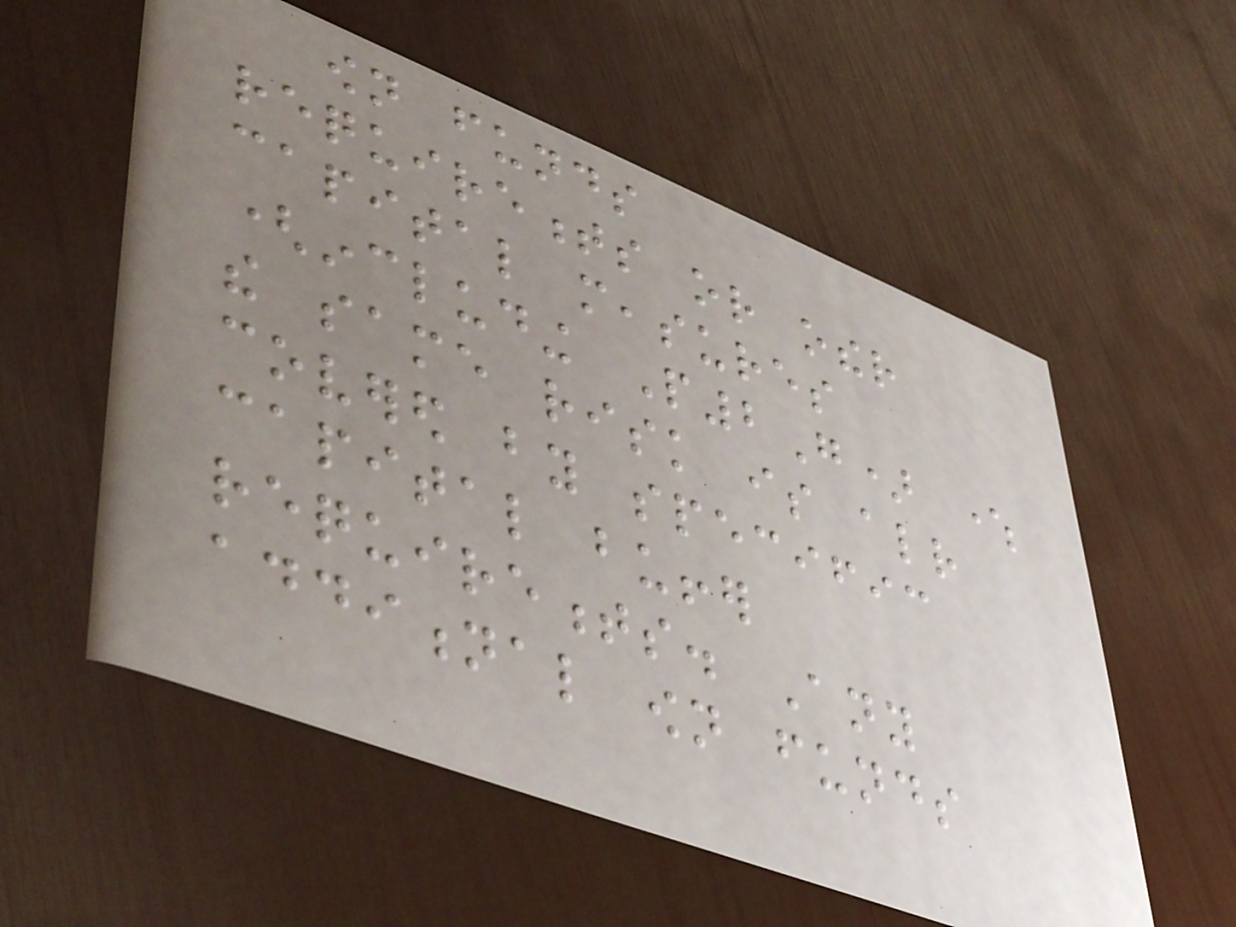own funds
requirements or other
capital measures
(including P2G) where
the same risk is already
covered by specific
capital buffer
requirements. Any
additional own funds
